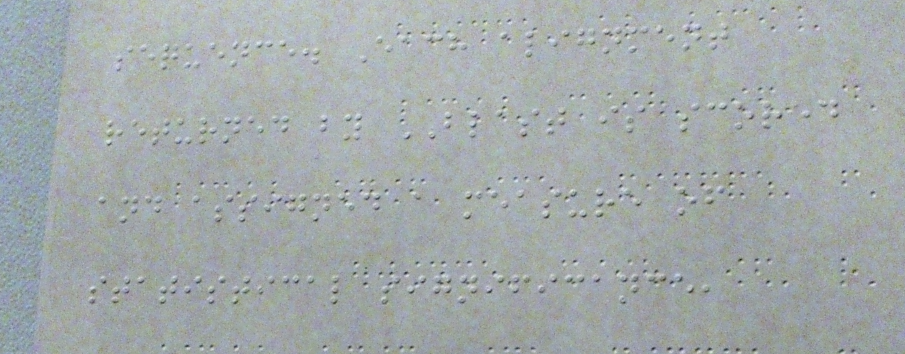sequence. Each alignment
returned by BLAST is scored
and assigned a measure of
statistical significance,
